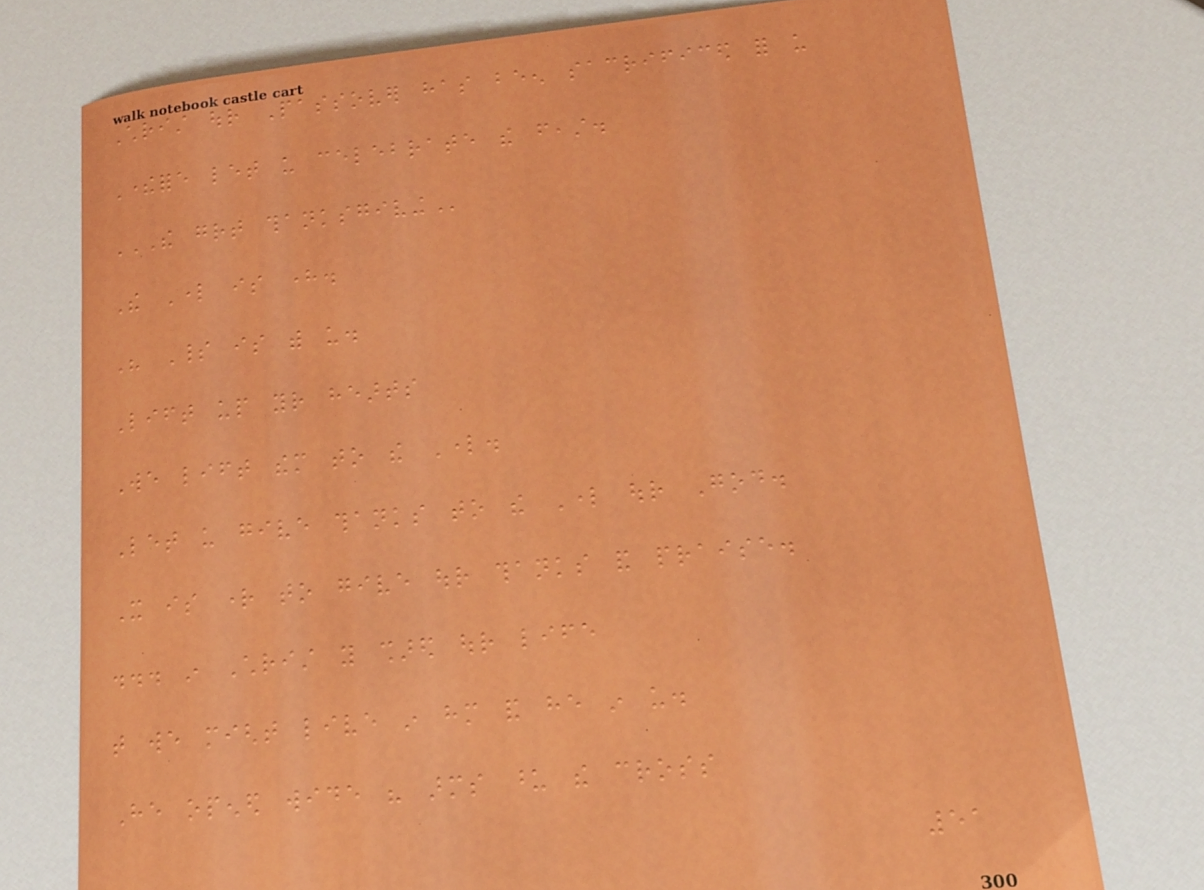Christ our Passover has been sacrificed for us
Therefore let us celebrate the feast.
THE GREAT THANKSGIVING
The Lord is here.
His Spirit is with us.
Lift up your hearts
We lift them to the Lord.
Let us give thanks to the Lord our God.
It is right to give our thanks and praise.
... in Christ you shared our life
that we might live in him and he in us.
He opened wide his arms upon the cross
51
